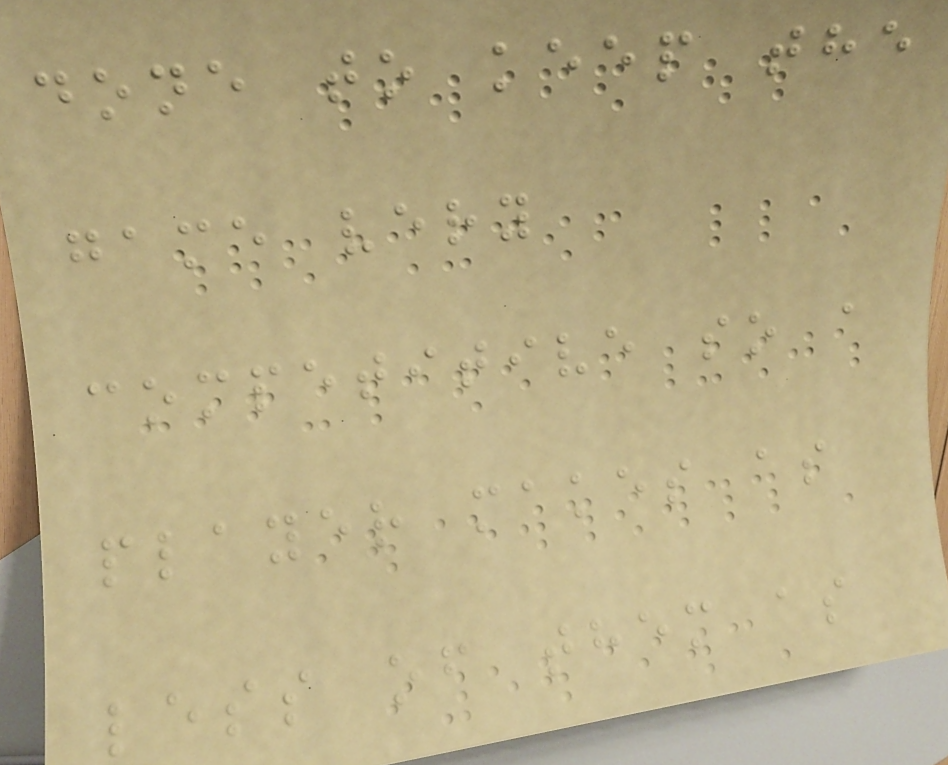done to keep the
game very
competitive so a
player makes as
less of them as
